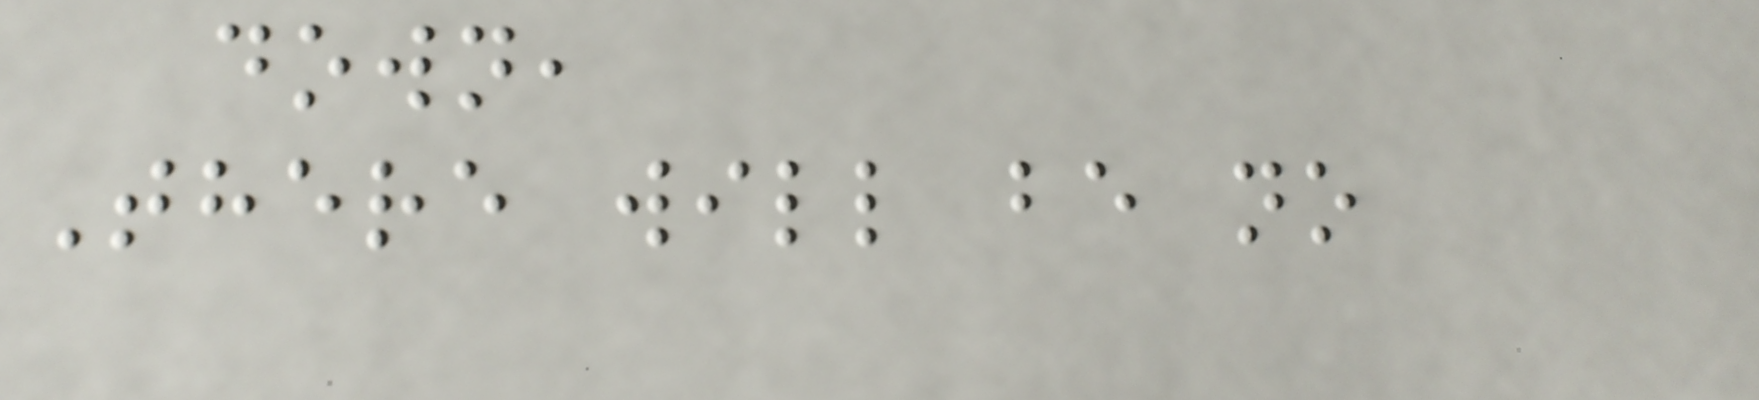down,
There will be no
